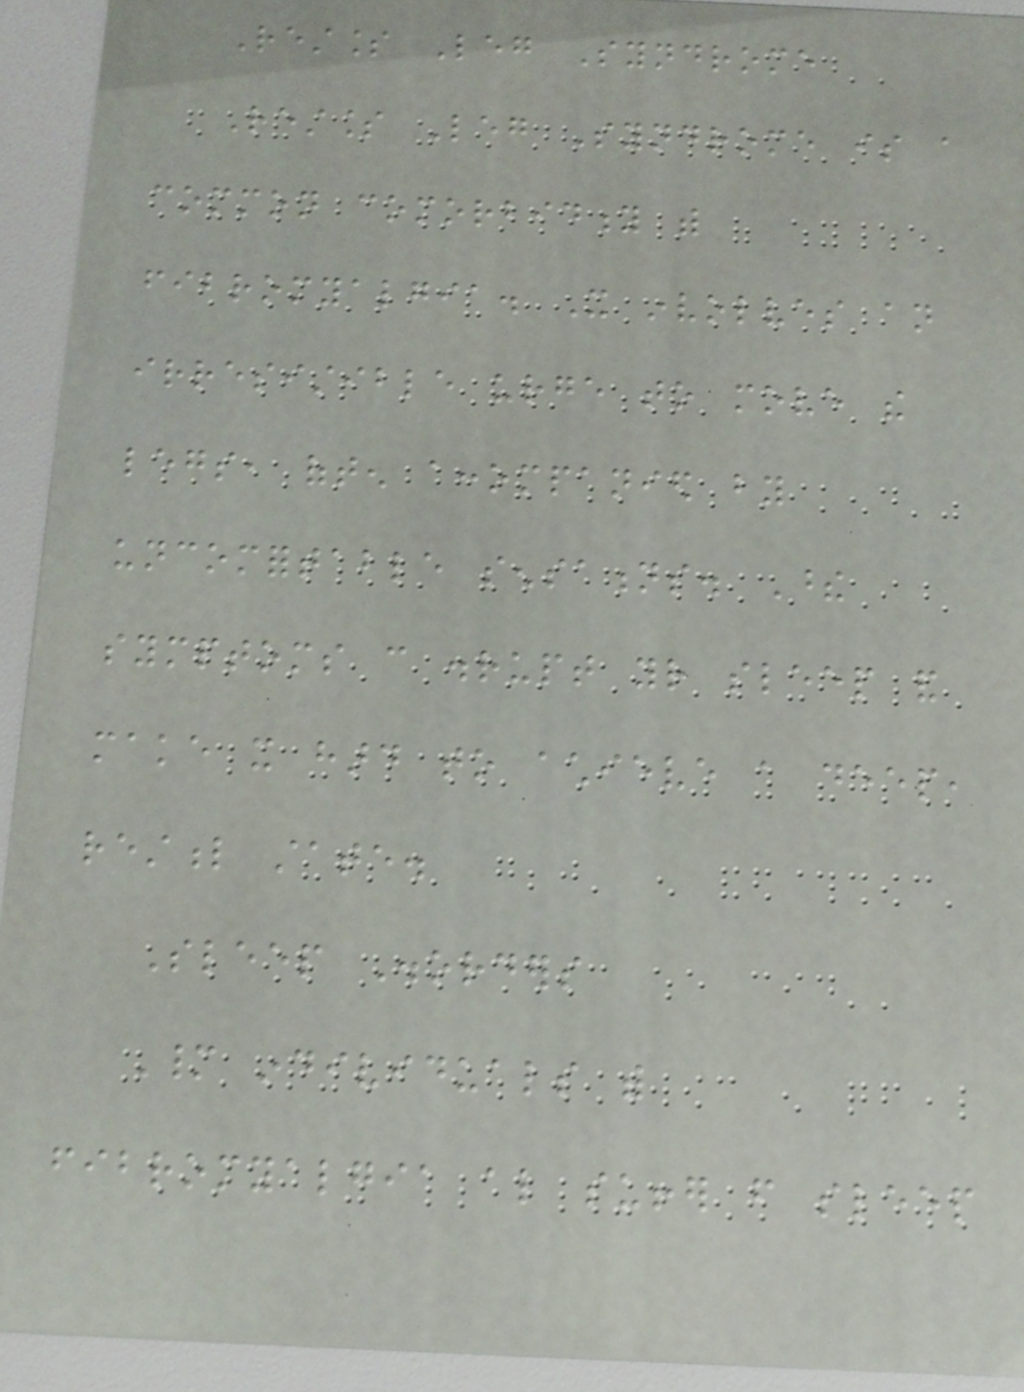Restless Leg Syndrome
Restless Leg Syndrome is a
common comorbidity with
fibromyalgia. It involves an
irresistible urge to move the
legs, often accompanied by
uncomfortable sensations. These
symptoms can disrupt your sleep and
make it hard to achieve a deep,
restful state.
Sleep Disorders
Many individuals with
fibromyalgia also suffer from sleep
